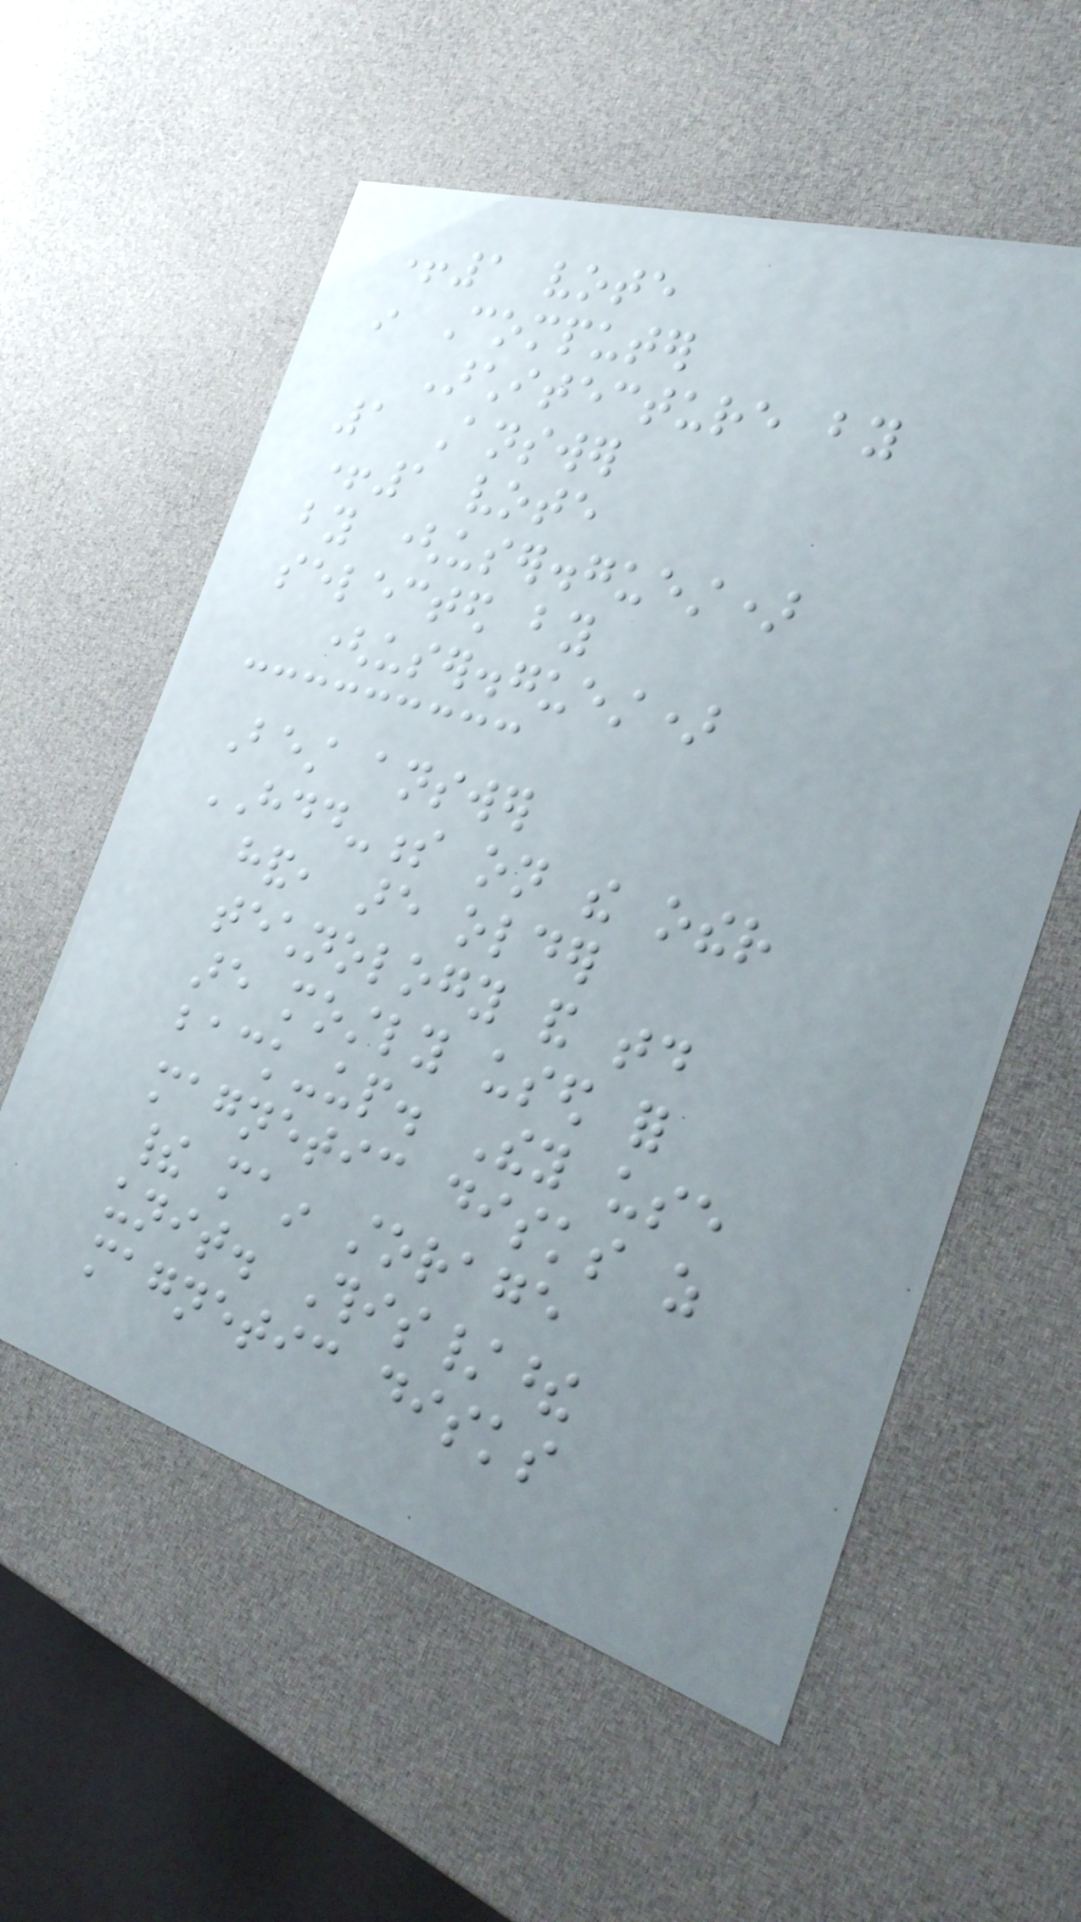+1 vote
in Computer
Architecture by
1 Answer
+1 vote
by (user.guest)
selected by
(user.guest)
Best answer
HDD-s on the other
hand, are older
technology and today
are mostly used for
back-up. They use
magnetic disks as
their main storage
unit. This/these
magnetic disks
